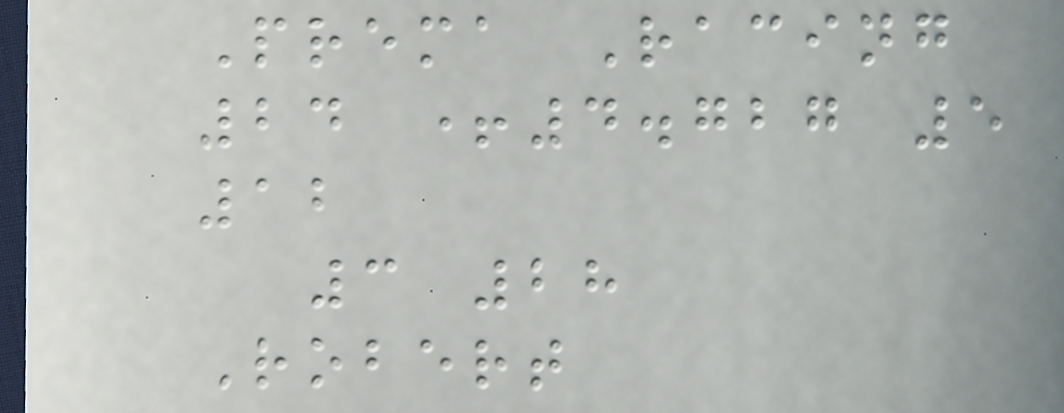Prema Racing
24 +4.727 5
12
3 28
Robert
